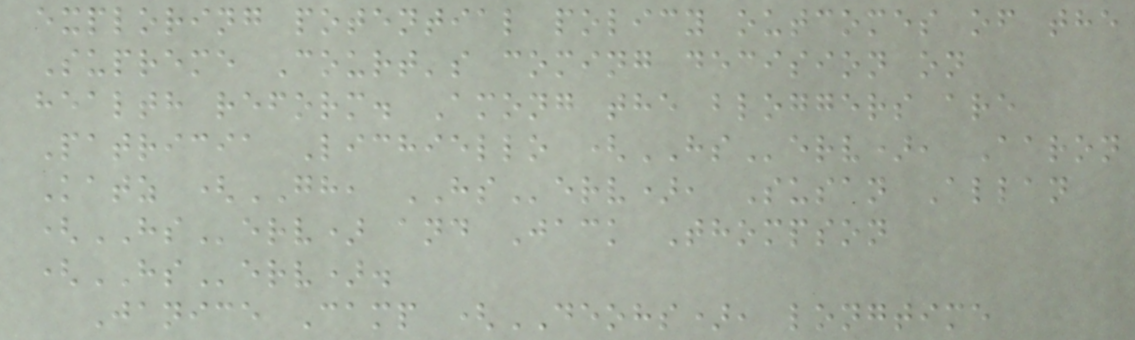exploring potential policy outcomes of the
Supreme Court's coming decision on
health reform. Among the bloggers are
Patricia Lichiello (HServ), Aaron
Katz (GH, HServ), Susan Allan
(HServ) and Jack Thompson
(HServ).
Janice Camp (DEOHS), longtime
